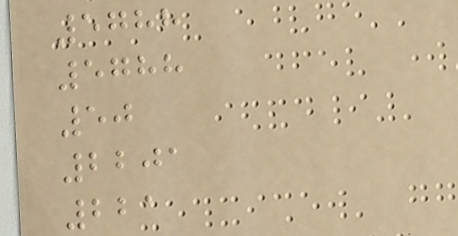5788
5788
50
2201
221
